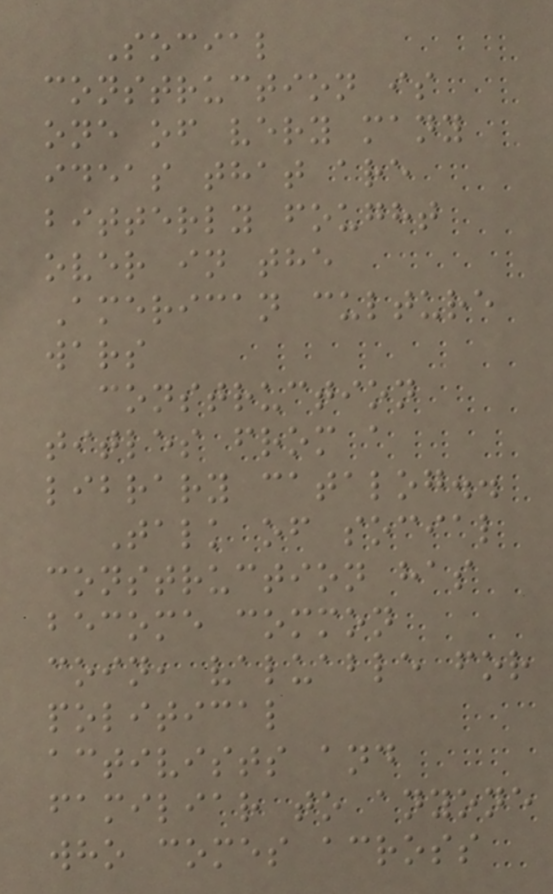Social
construction is
one of very many
ideas that are
bitterly fought
over in the
American culture
wars
construction
titles from a
library catalog..
Talk of social
construction has
become common
coin, valuable for
political
activists and
familiar to anyone
who comes across
